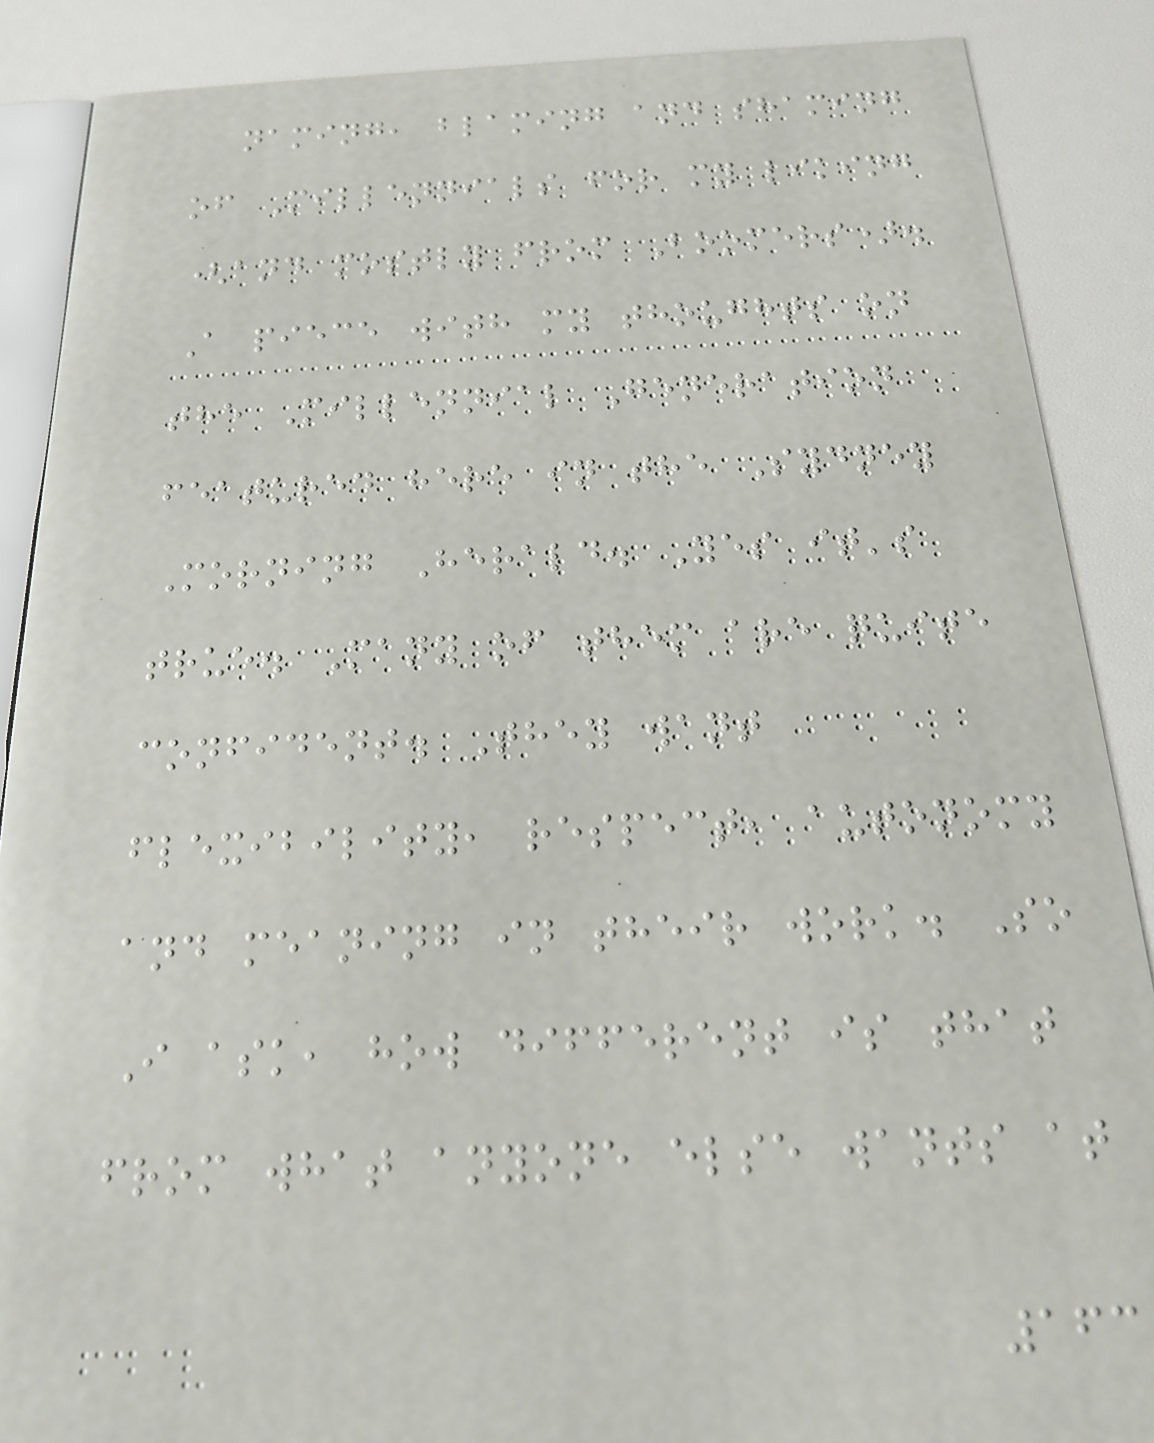naming, blaming and shaming
of Millennials for my liking
(and mostly from Boomers).
A piece with my thoughts on
the Millennial Generation
featured here in the Sydney
Morning Herald. Yes it's
true. Many of them are quite
confident. They want
flexibility, respect, autonomy
and meaning in their work. So
I ask, how different is that
from what anyone else wants at
163
